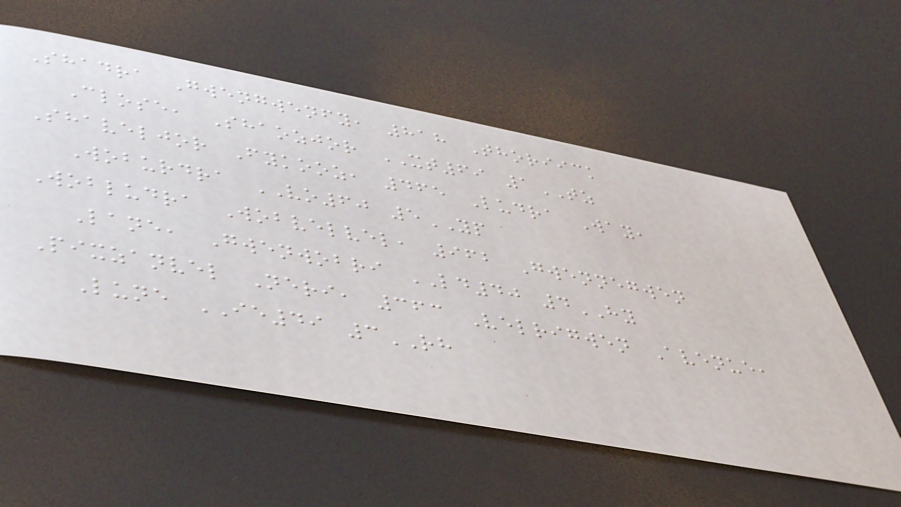Shadra Gwengwenfy, 818 Thoriick
Close, Shaozjor XT69 1TZ
Shaveljor Fykooz, 465 Ludra Way,
Woburdra VO60 5YP
Wobludra Wobvelvel, 962 Gwennegwen
Lane, Gwenwobri LD40 4HY
Pixzanvel Neri, 363 Velrigwen Avenue,
Lune IE49 3RH
